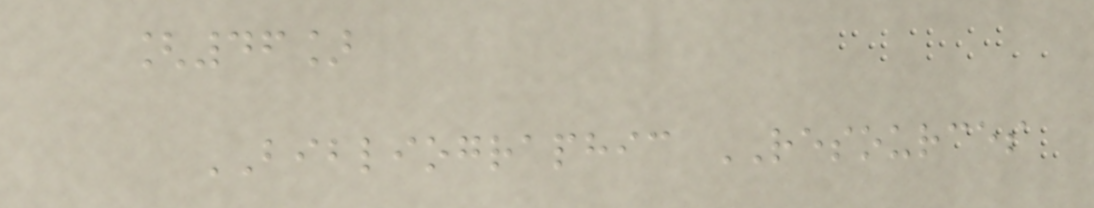[46]
BIBLIOGRAPHIC RESOURCES
